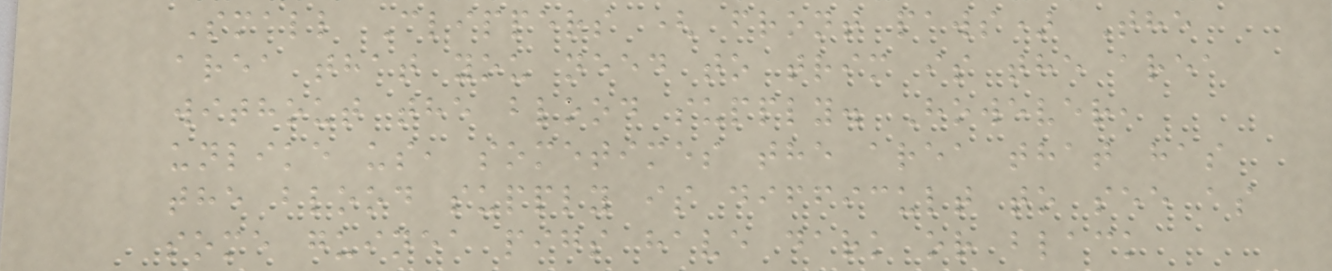Small Clippers ( front paws) The
area that you need to trim is the area
without the blood supply. However,
unlike us, sometimes the area that has
the blood supply is difficult to see as
some guinea pigs have dark or black
